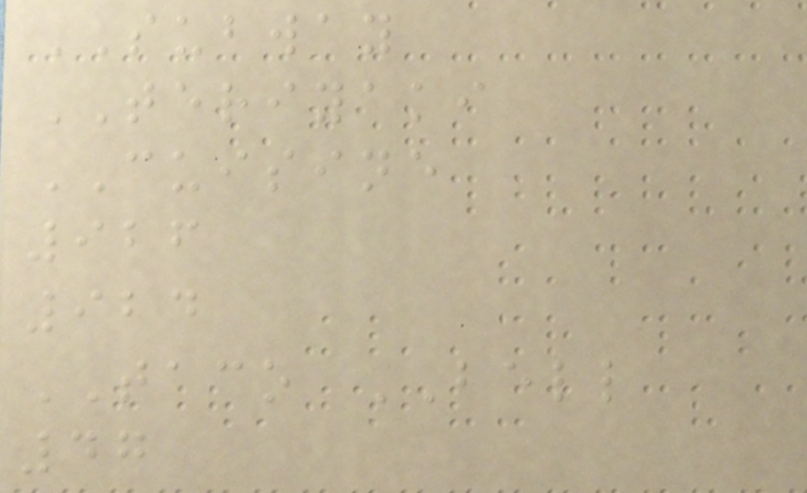SUBWAY
TERIYAKI
CUISINE
926
924
TACO BELL
47
